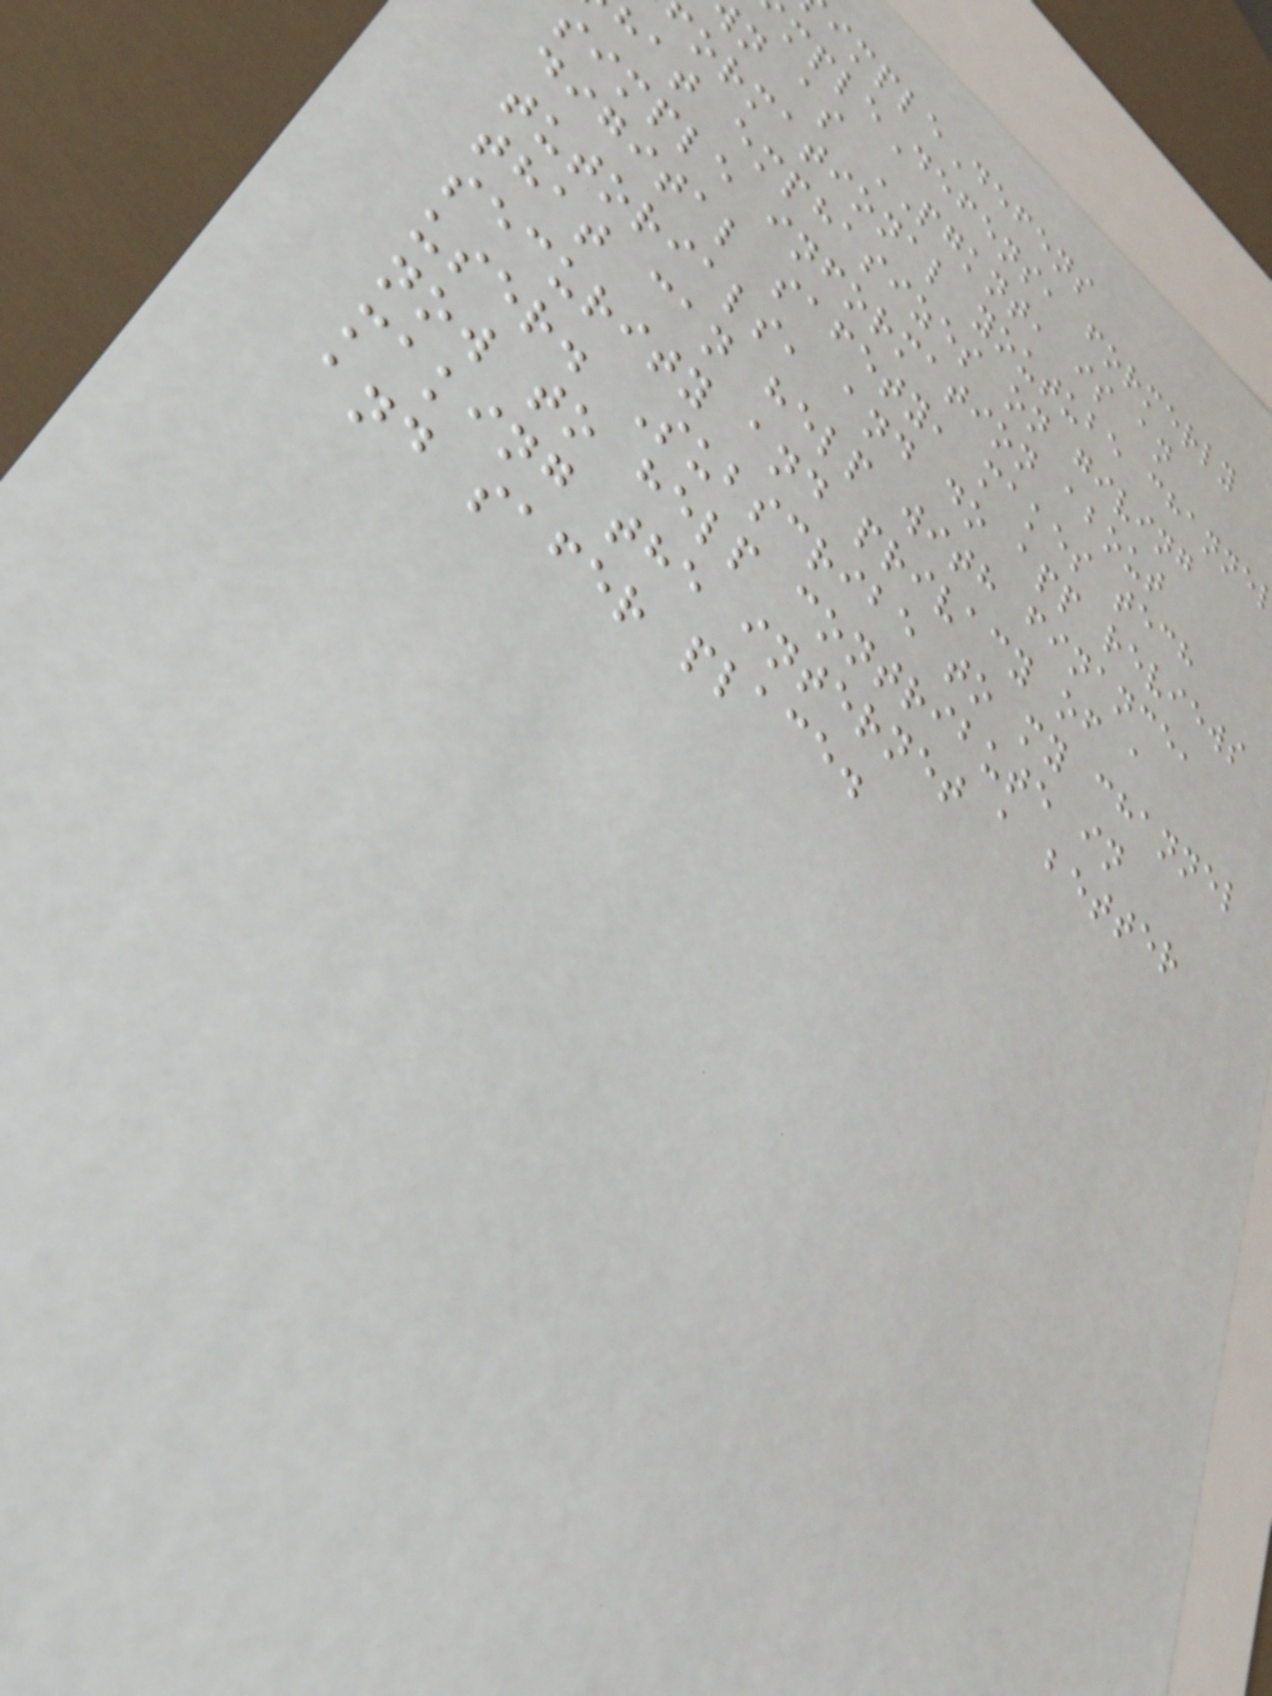impleDefens
mpleDefens, formerly
n as PGKNT, is an
ormational youtube channe
hat emphasizes on giving
simple information about
digital safety, makes tech
tutorials, and do app reviews
that can help with finance,
security and privacy of a
user. Subscribe to my channel
now to help contribute in
making the internet a better
and safer place.
